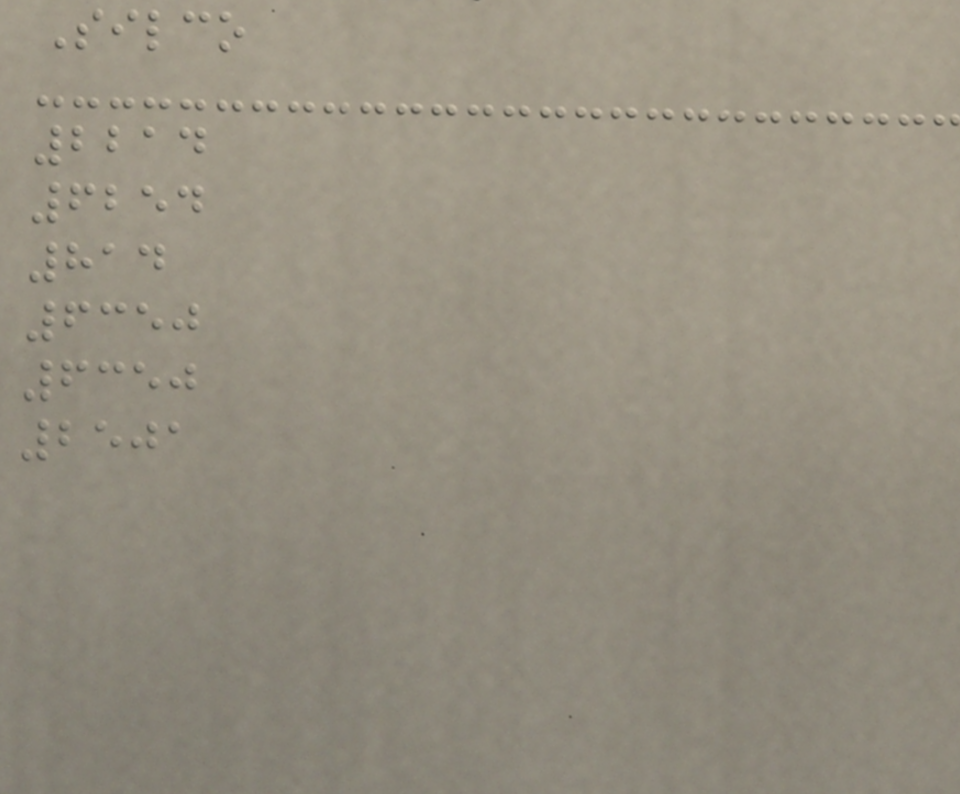Silco
2214
6254
814
6350
6350
2501
